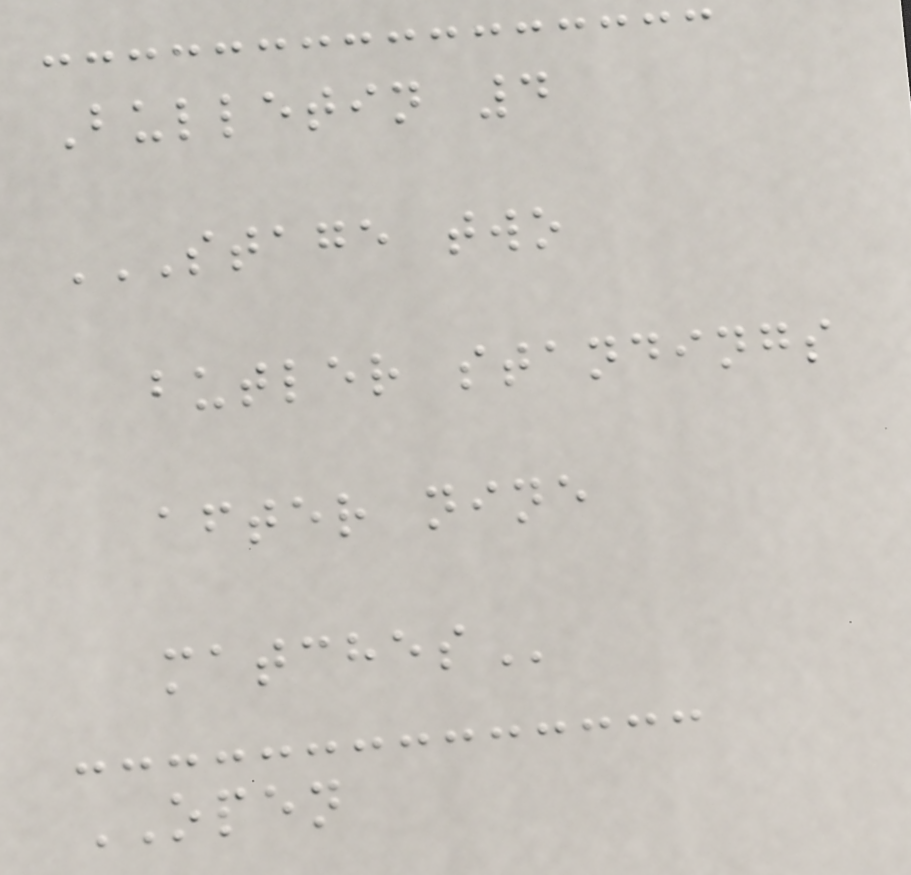Bulletin 4
STAGE TWO
BUTLER STANDINGS
AFTER NINE
MATCHES
OPEN
